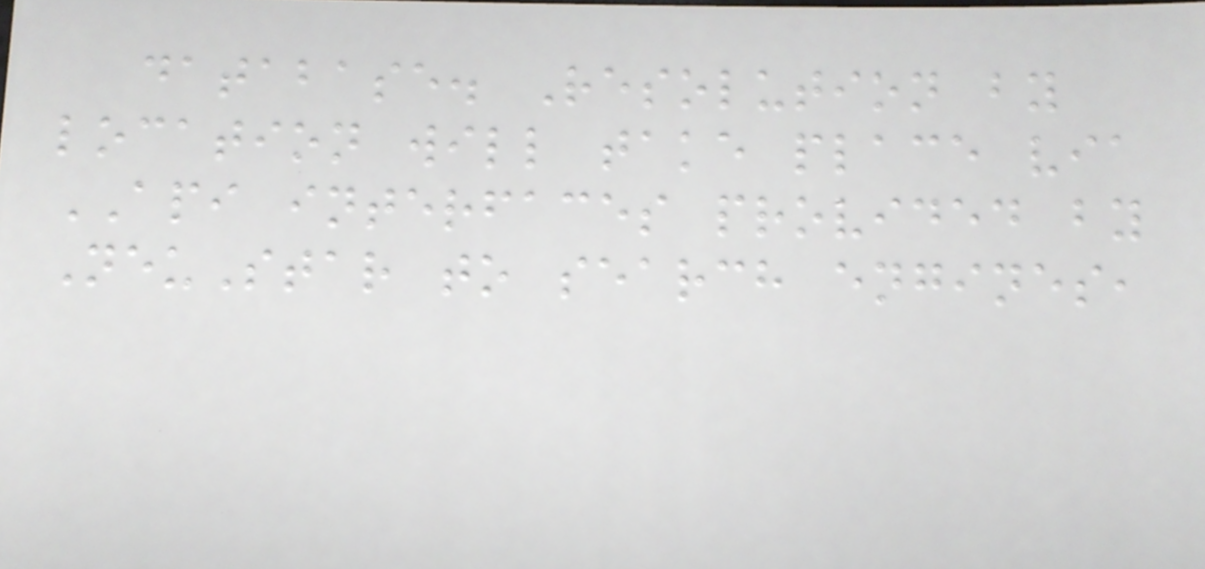database. Resolution by
location will take place via
API interfaces provided by
NeuStar to search engines,
